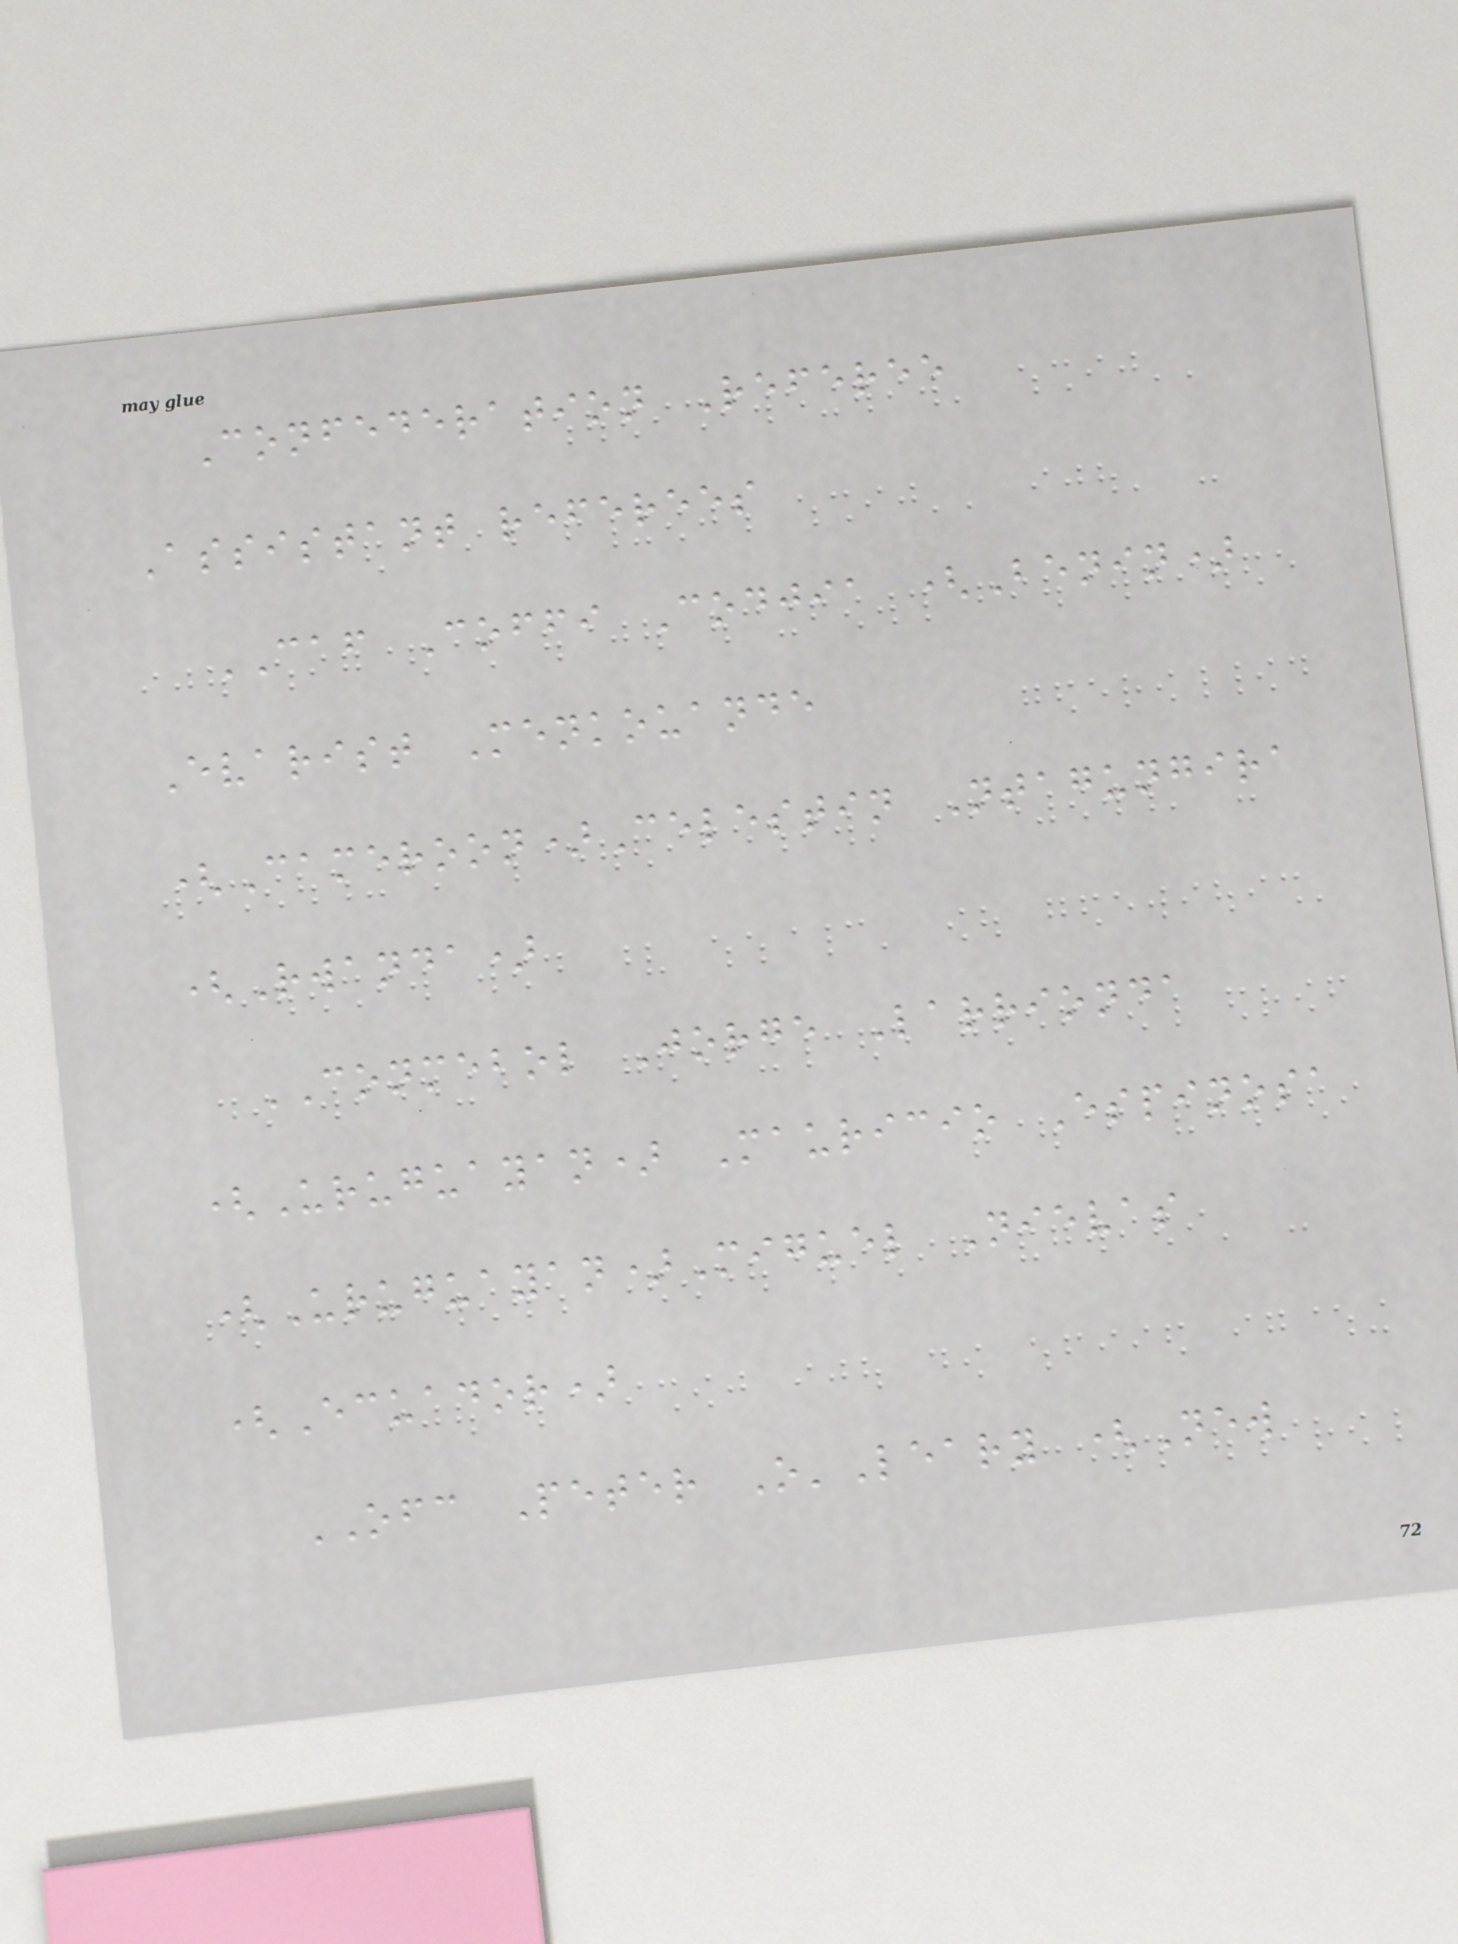Confederation Referee
Assistant referees
CAF Coffi Codjia (Benin)
Evarist Menkouande
(Cameroon)Celestin Ntagungira
(Rwanda)
CONMEBOL Jorge Larrionda
(Uruguayan) Mauricio Espinosa
(Uruguayan)Miguel Nievas
(Ecuador)
OFC Peter O'Leary (New
